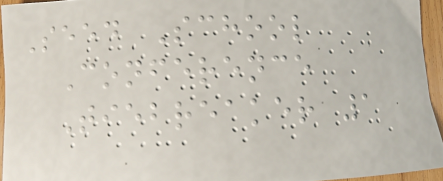Seed School
Conference
Tiebreaker 1
